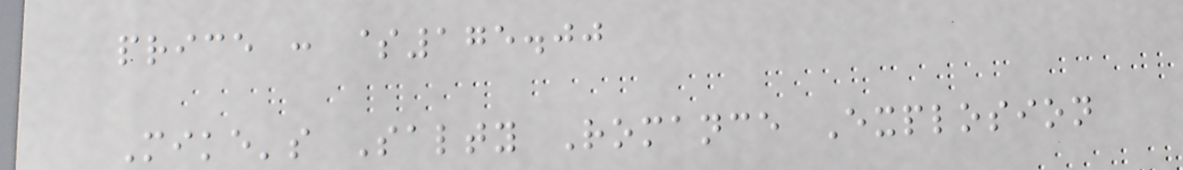price : $175.00
Mike's Salty Romance Explosion
